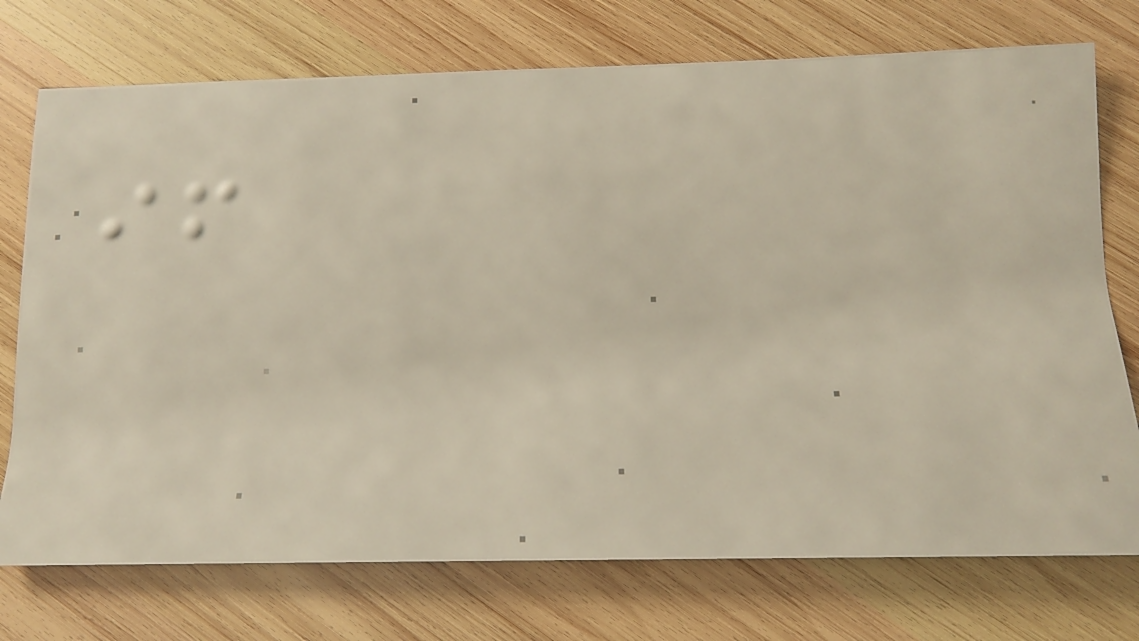if
